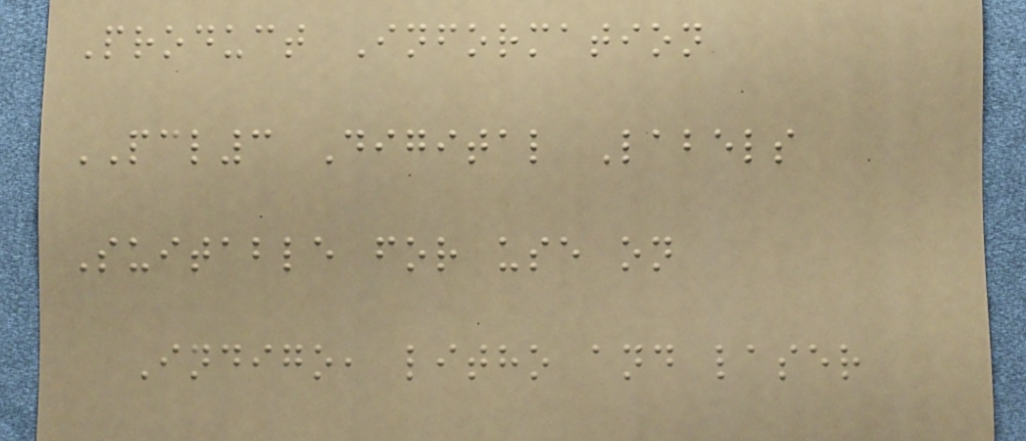Product Information
PCL3 Digital Labels
Suitable for use on
Indigo, litho and laser
